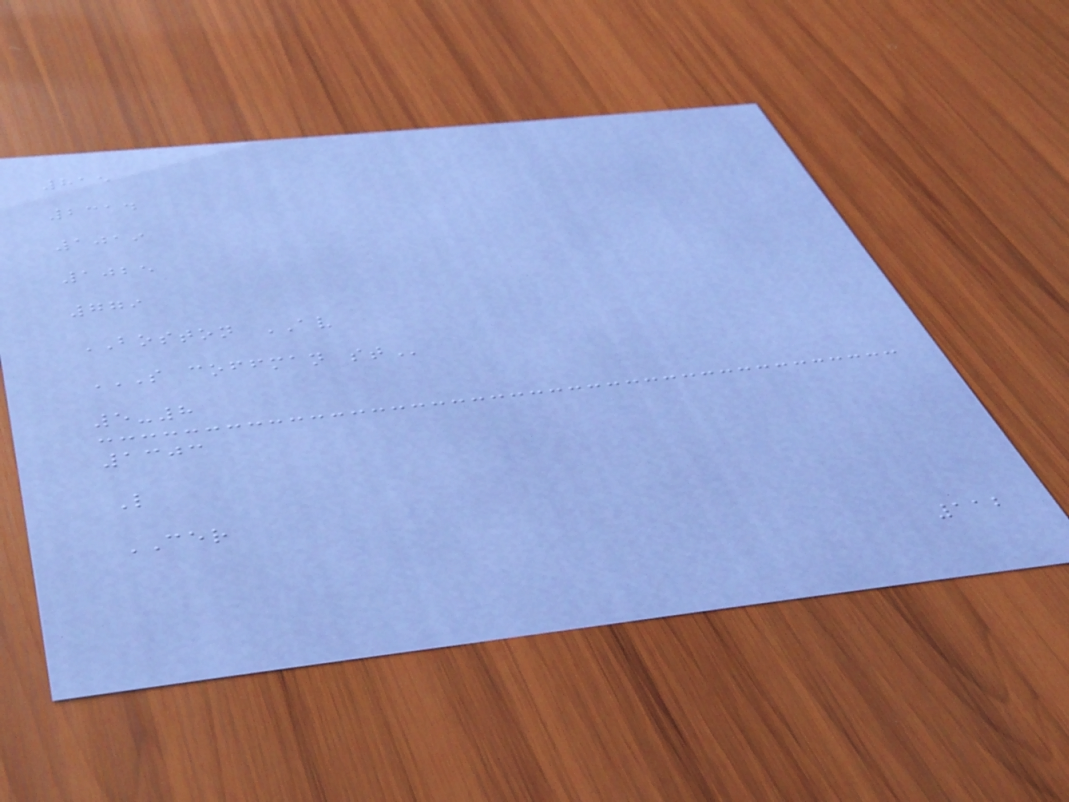815
2314
1019
1025
779
BOSTON AV
S COFFMAN ST
5-8
1303
L
CER
112
